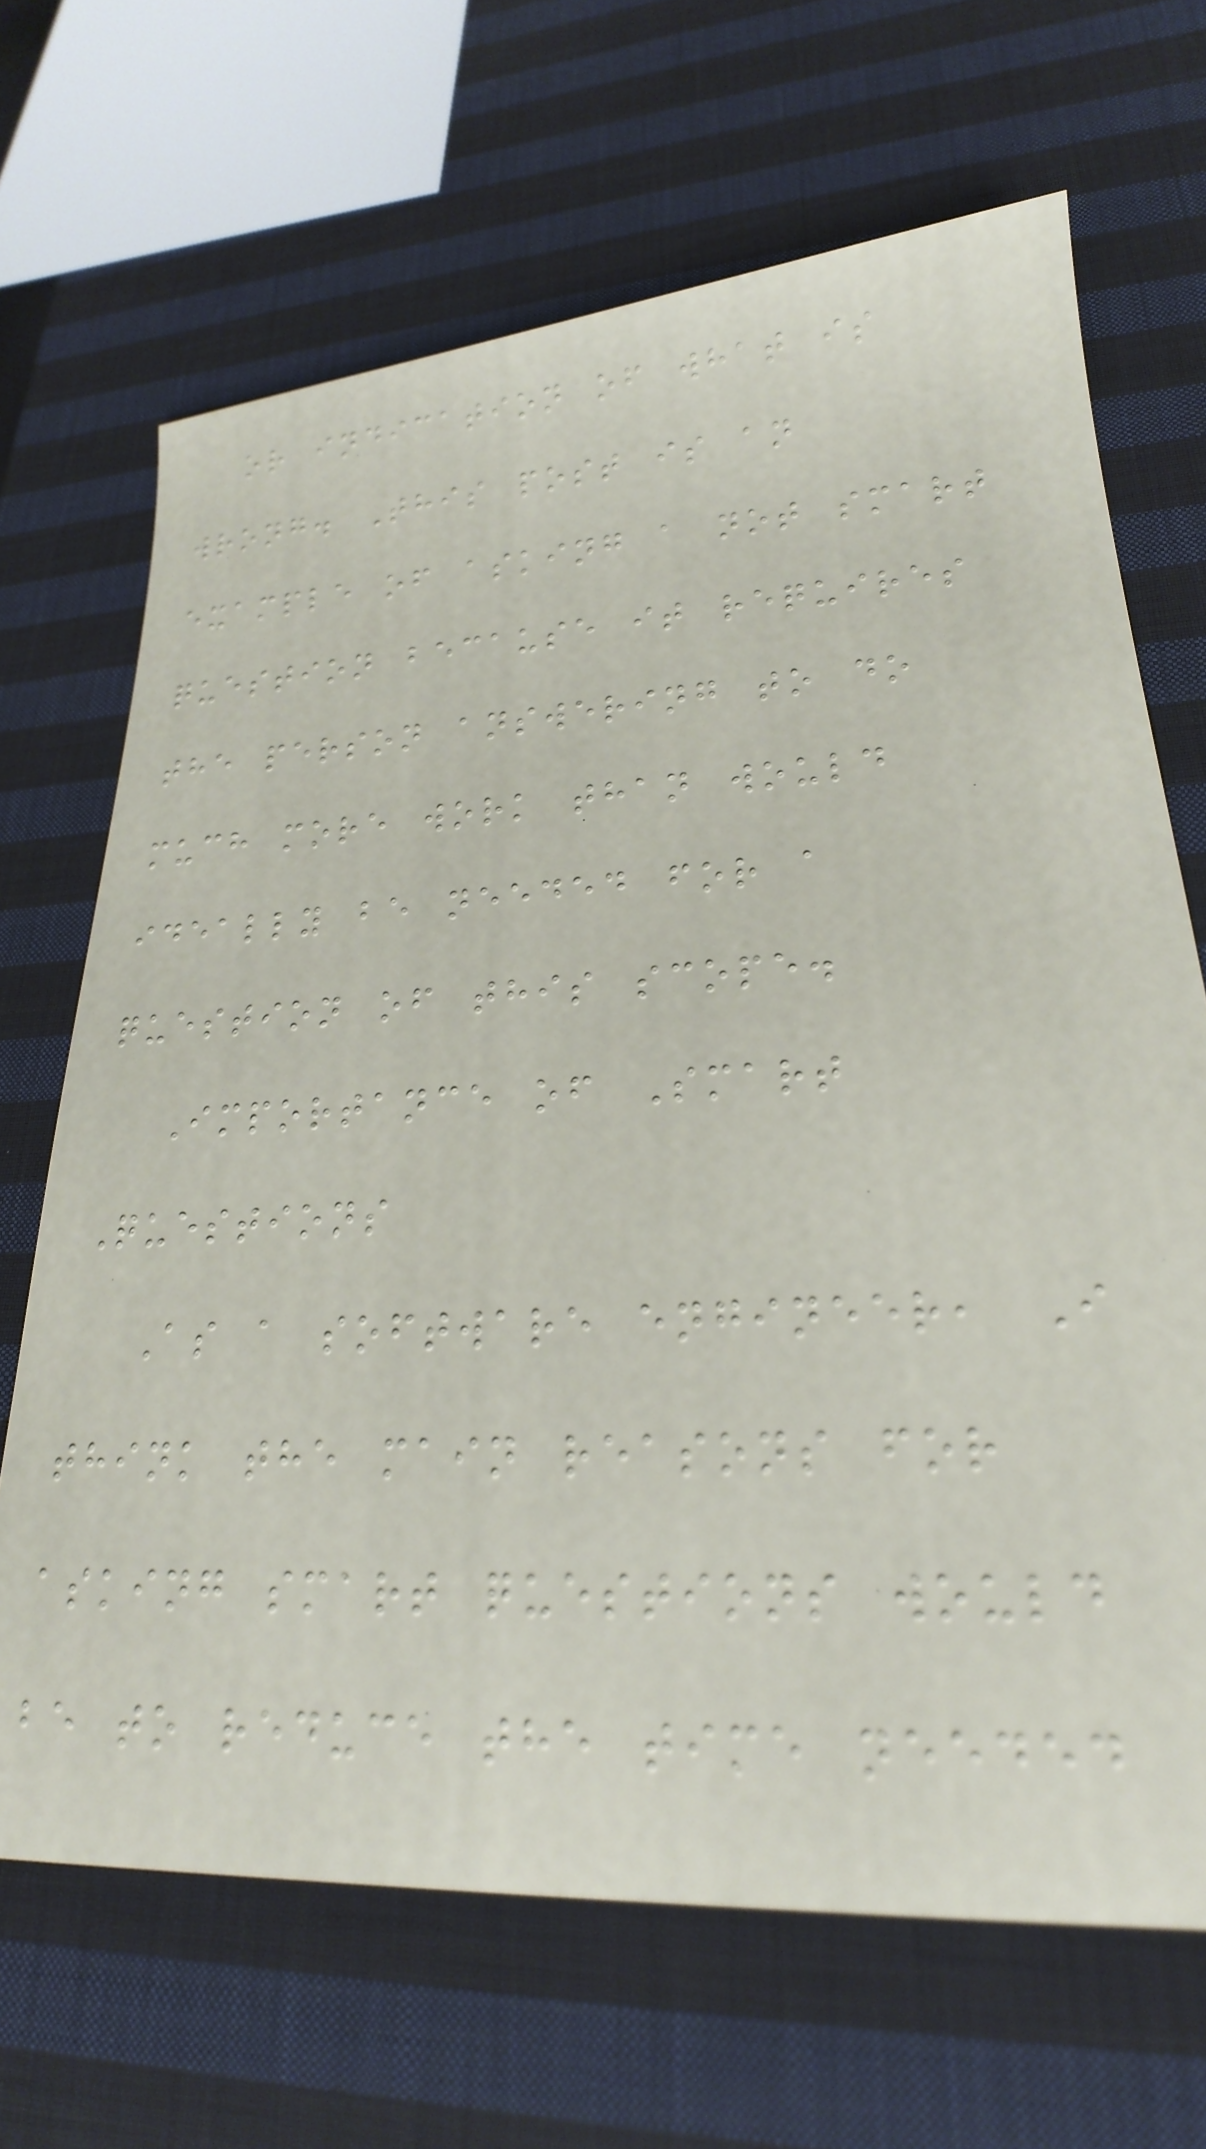or indication of what is
wrong. This post is an
example of asking a not smart
question because it requires
the person answering to do
much more work than would
ideally be needed for a
question of this scope.
Importance of Smart
Questions
As a software engineer, I
think the main reasons for
asking smart questions would
be to reduce the time needed
